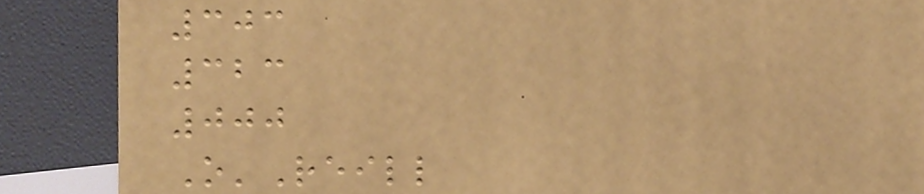303
323
000
O'Reill
